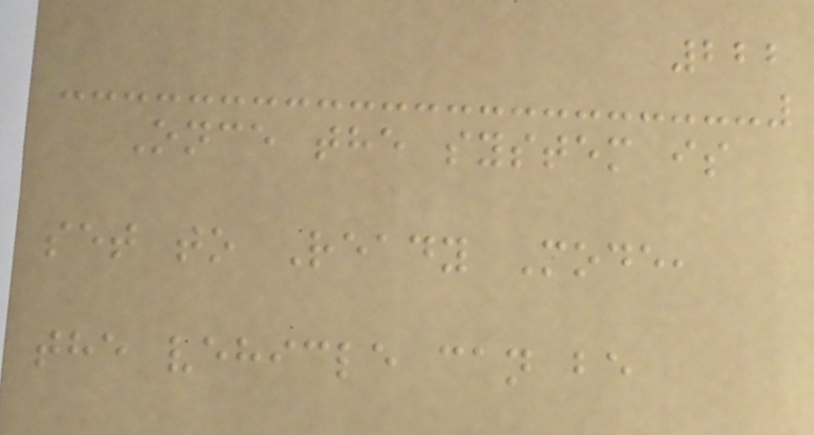222
Once the system is
set to Ready Mode,
the vehicle can be
